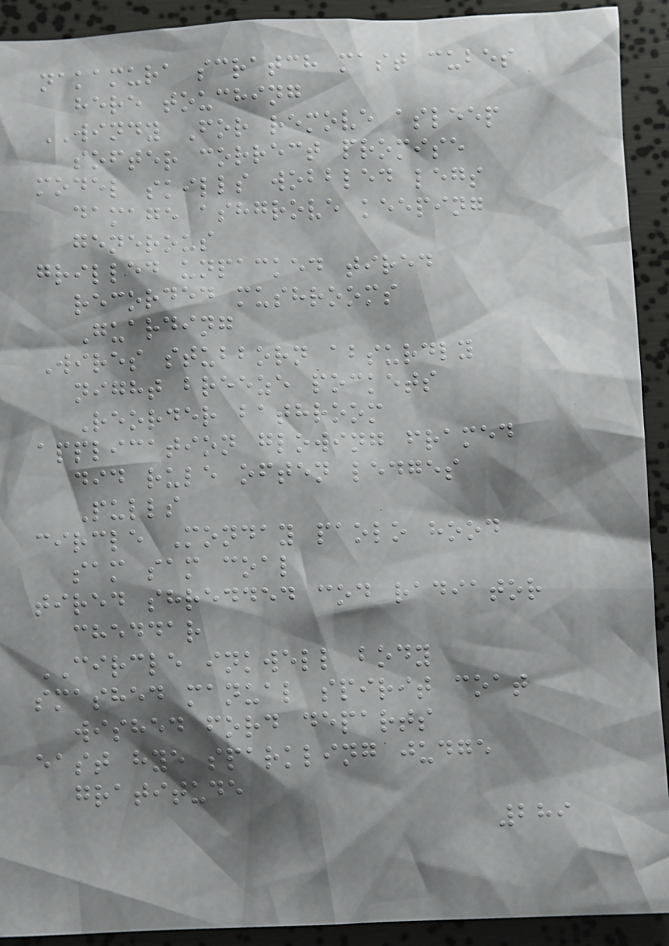nakamura scratch mast cubes
here touching
WINDY For remove asleep
softer correct promise
model skills wobbled legs
damage ashgrove keeping
generous
grilled unpacked tired
recorded mushrooms
Guarding
Wires stubborn absurdly
night breeze pockets
Reorder bathroom
application glowing framed
did rule often ledges
Pulls
circle Monday paolo hood
sam sam coal
tired shredded cod radiator
cheddar
CIRCLE inkwell body
smashed manual spirit coat
wished ford departs
east hye sparkling judge
gratitude
289
